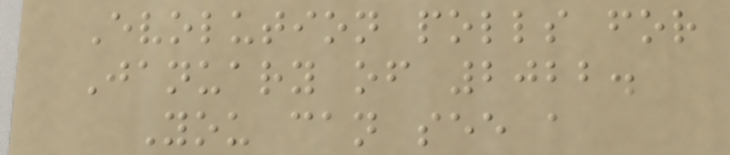Evolution polls for
January of 2022.
You can see a
